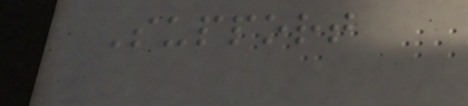Support
